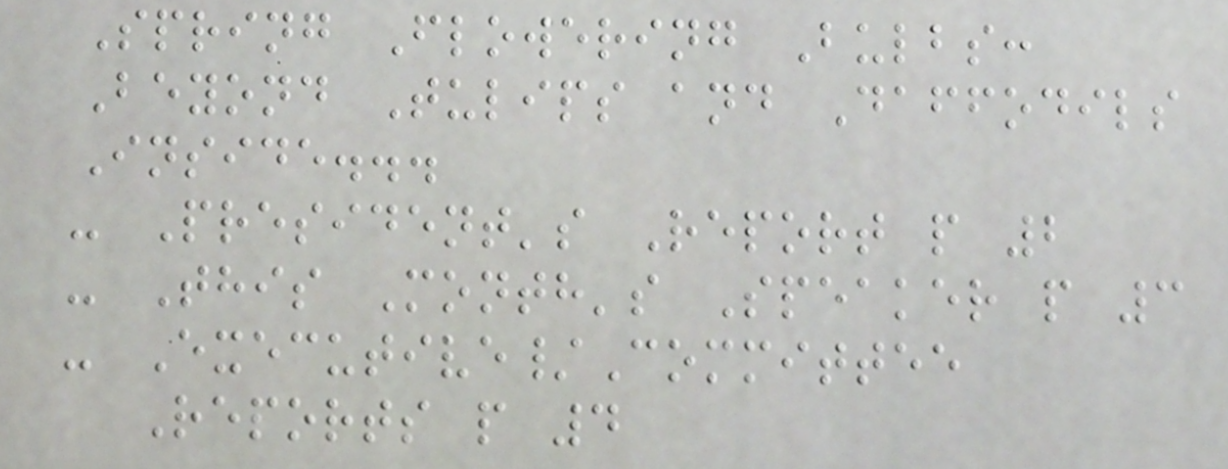Spring Flowering Bulbs:
Beyond Tulips and Daffodils
Inside...
- President's Report p 2
- This Month's Speaker p 3
- Executive/Committee
Reports p 4
